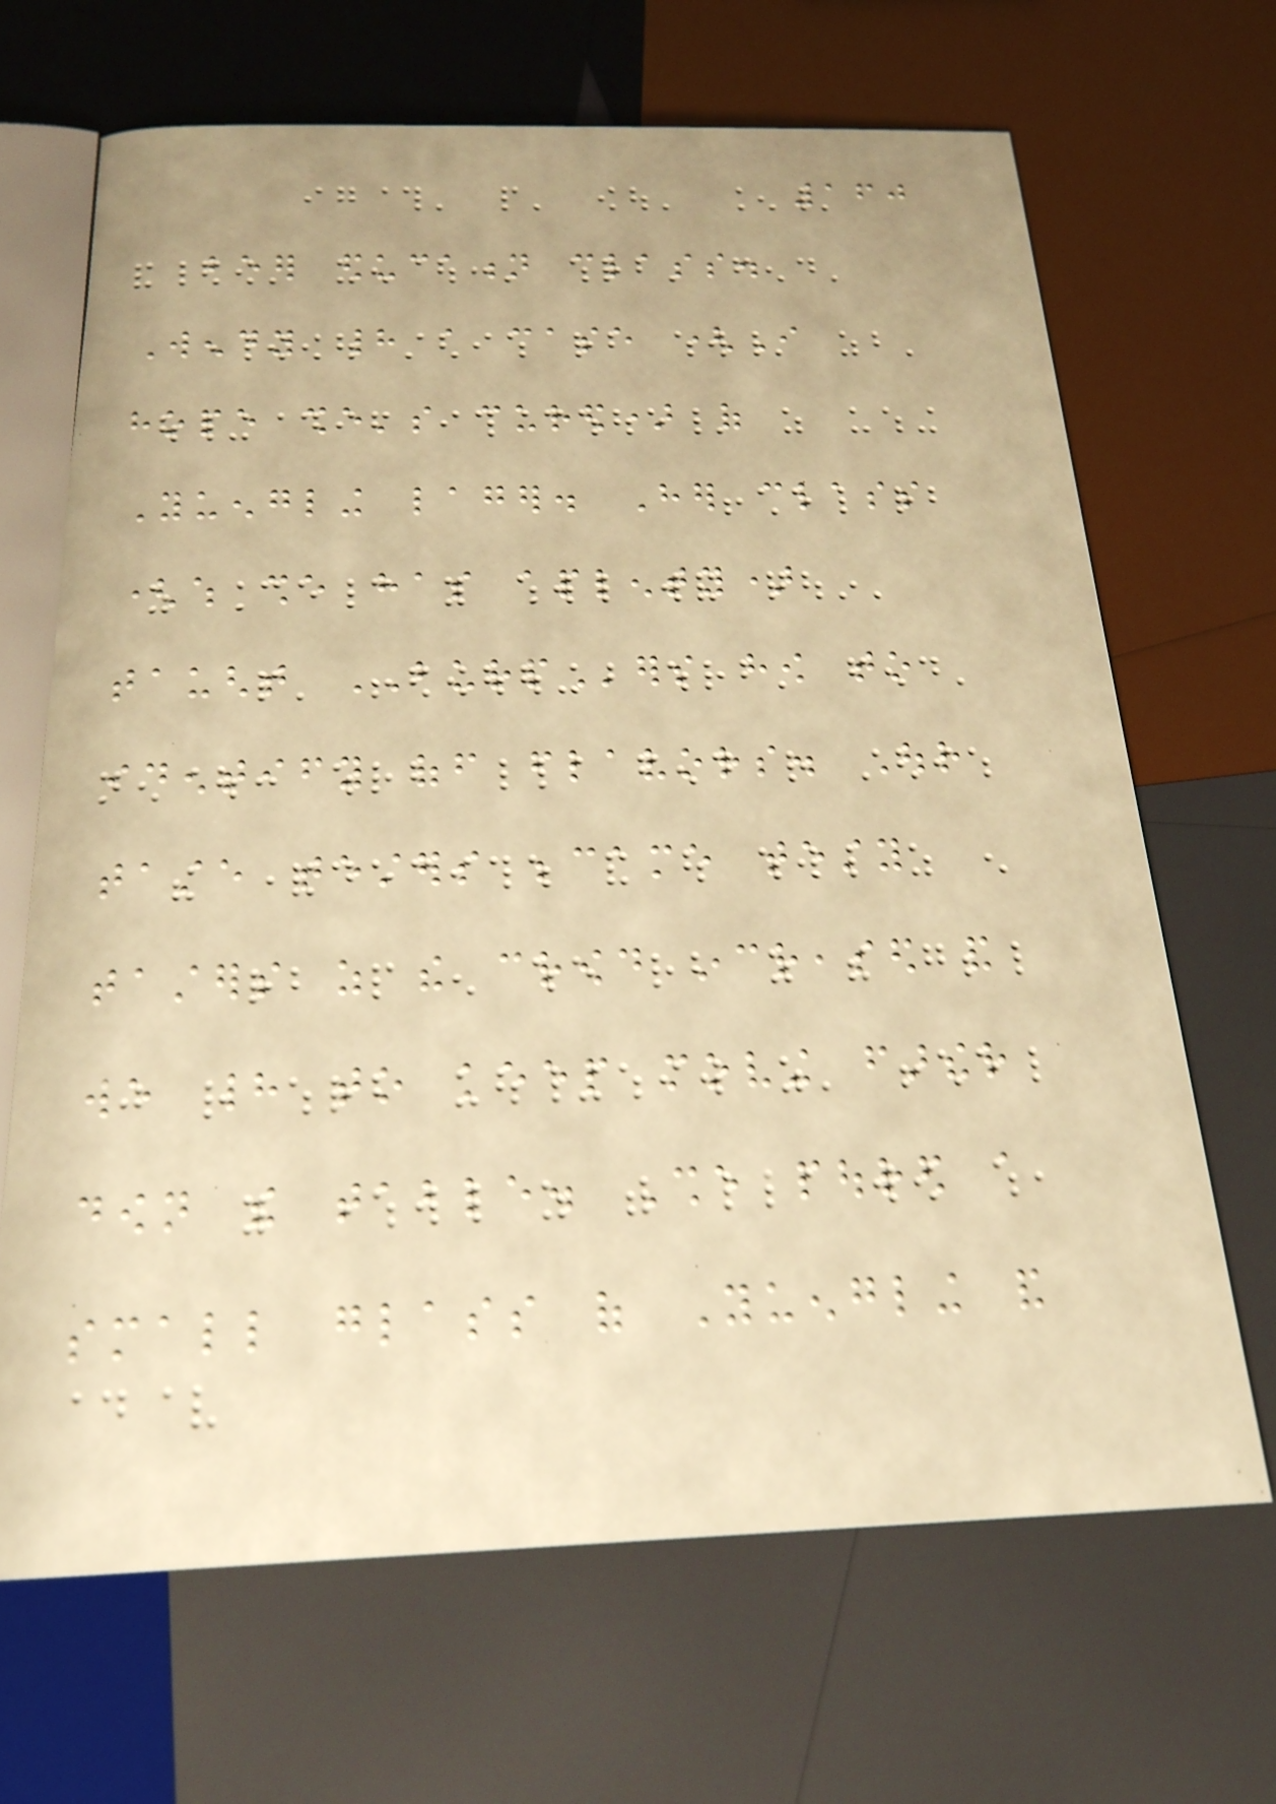160
beer education class.
Wendy had a case (I
hope she's cured) of
Yuengling lager. Her class
(which she has aplenty)
taught BURPers how to
identify off flavors. Our
taste testers became testy
tasters as the crowd increased and
we had to keep moving farther
down the table. She poured a
small glass of Yuengling and
